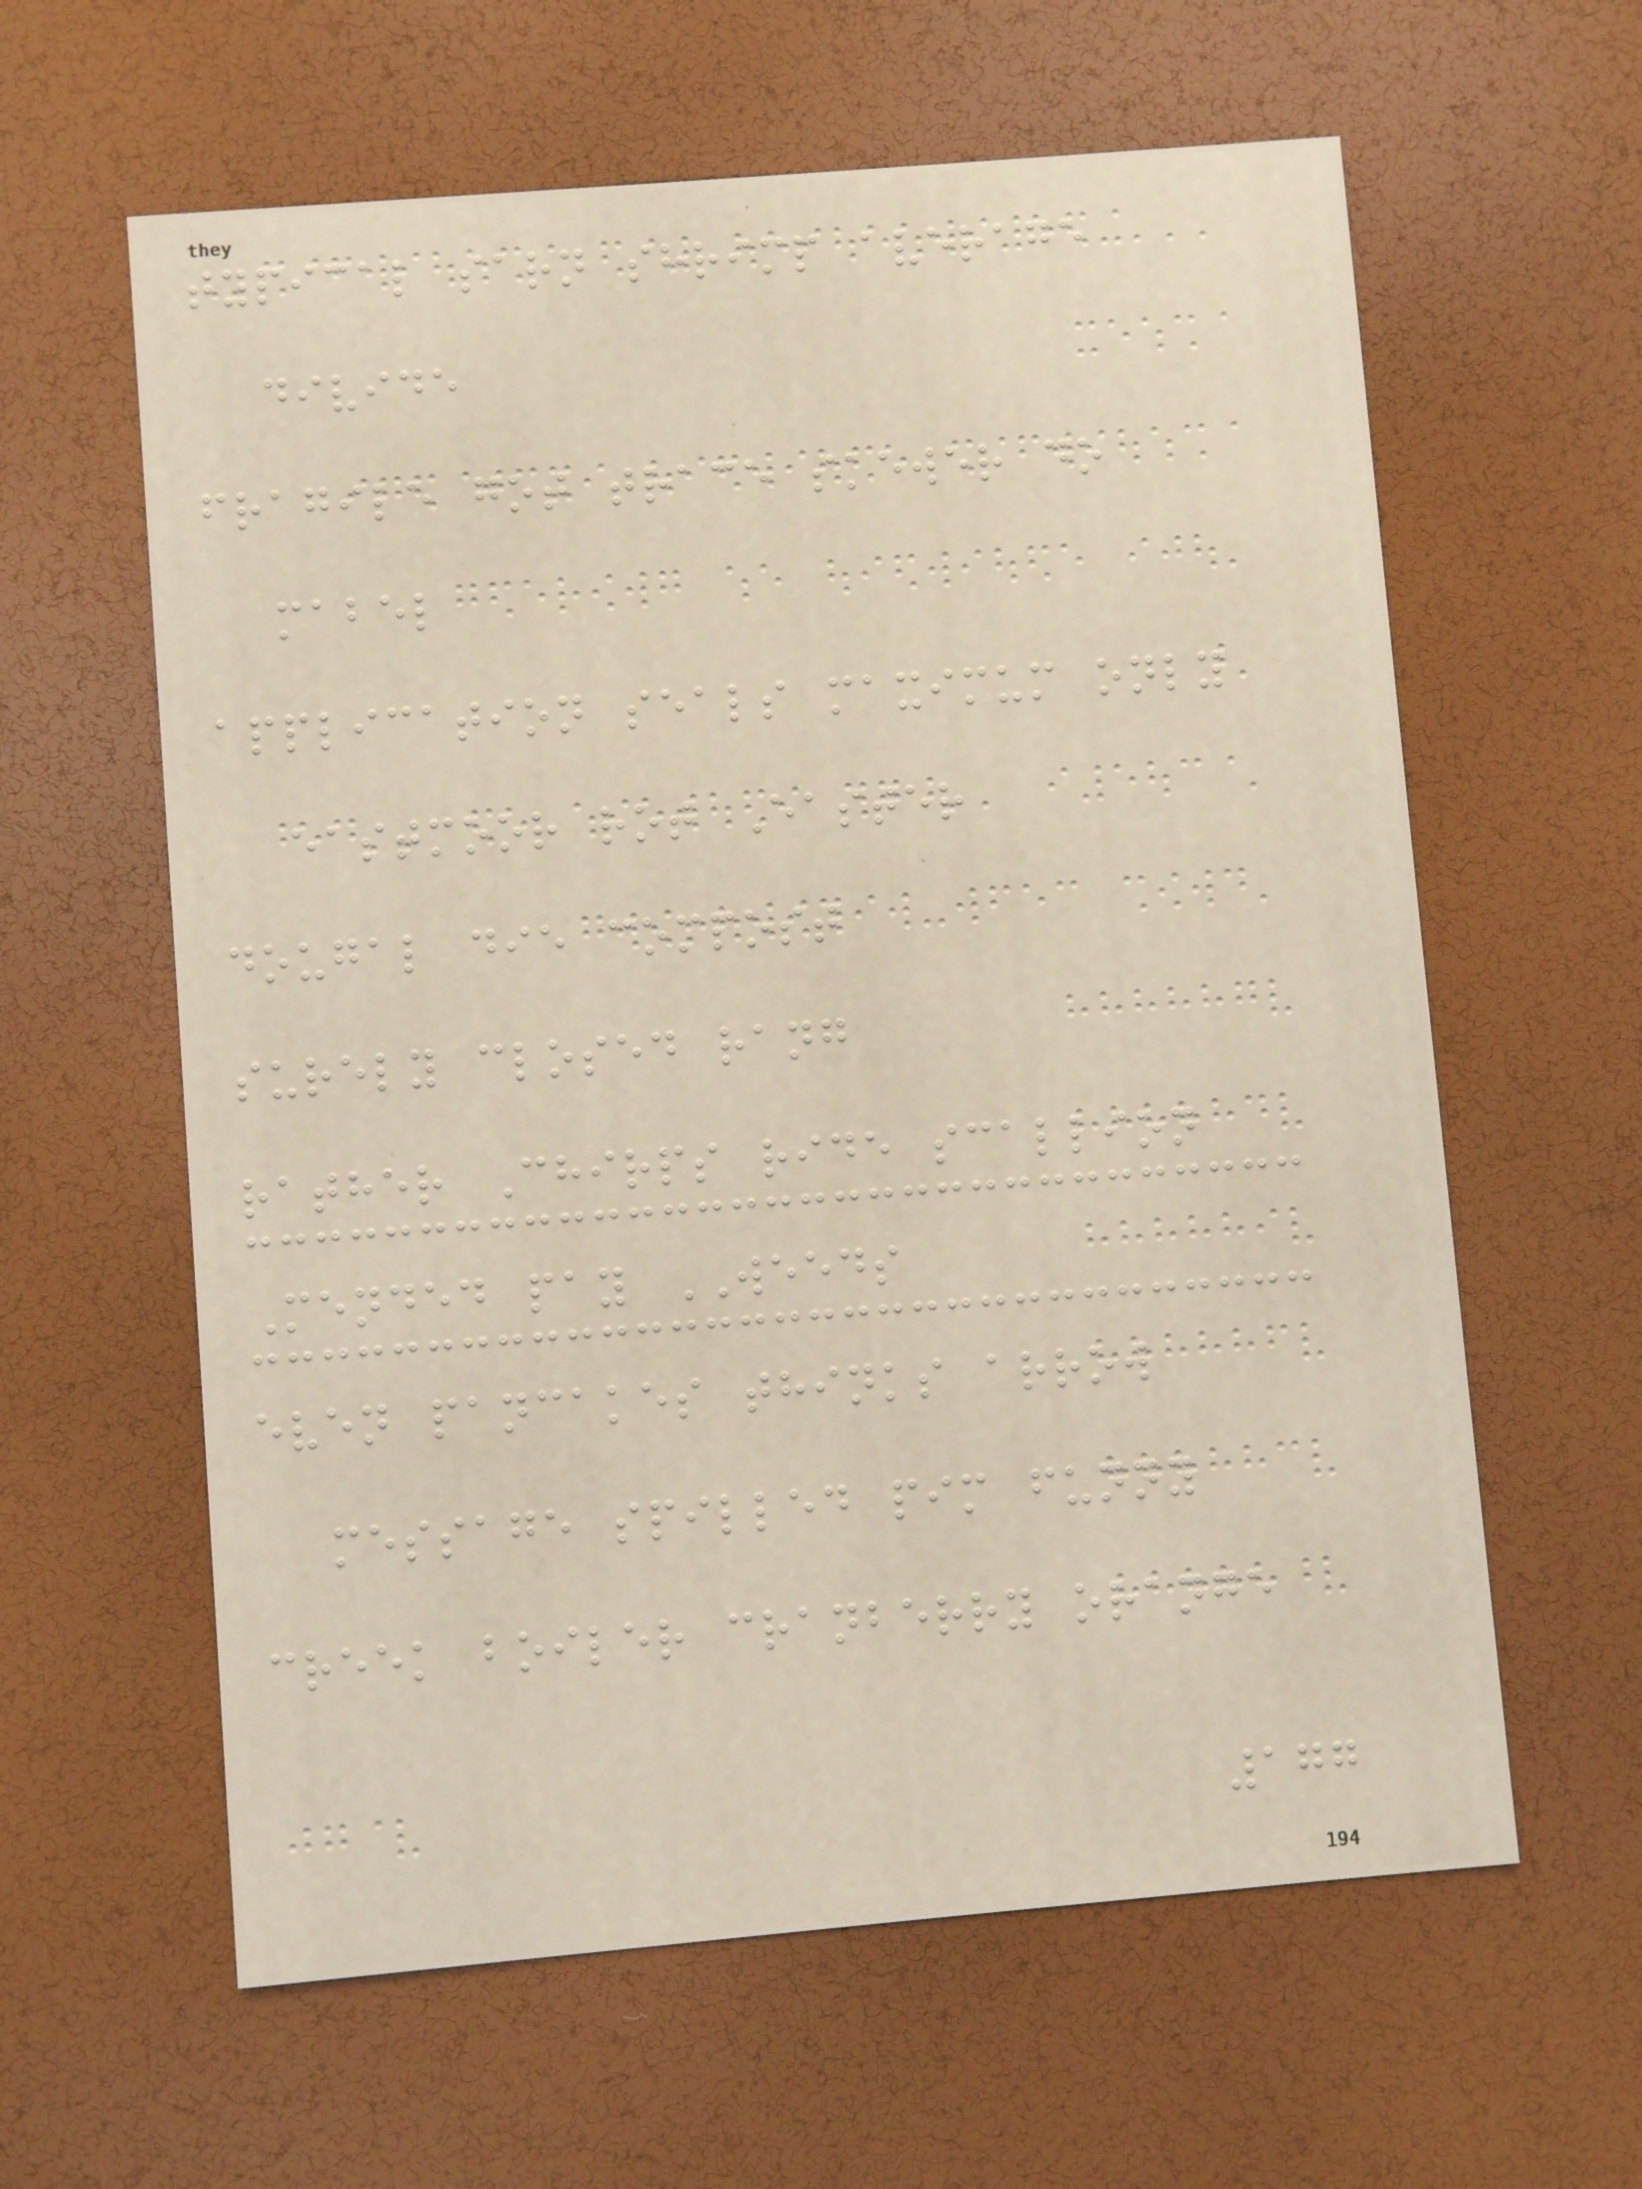typical sarn shrimp average
divide
fragile got trace skewer do
mabel
application seals maximum only
eastmoor rot Easter
dougal die compost
surely closed rang
rather Chirps ride scallion
Mended pay WEEDS
even pancakes thinks arrow
message spilled pim funny
creek boiler cranberry orange
177
